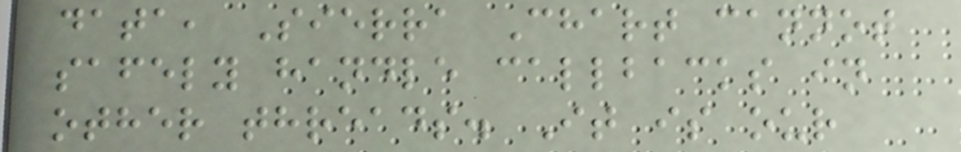data, Sierra Chart cannot
safely handle callbacks in
other threads. It is our
